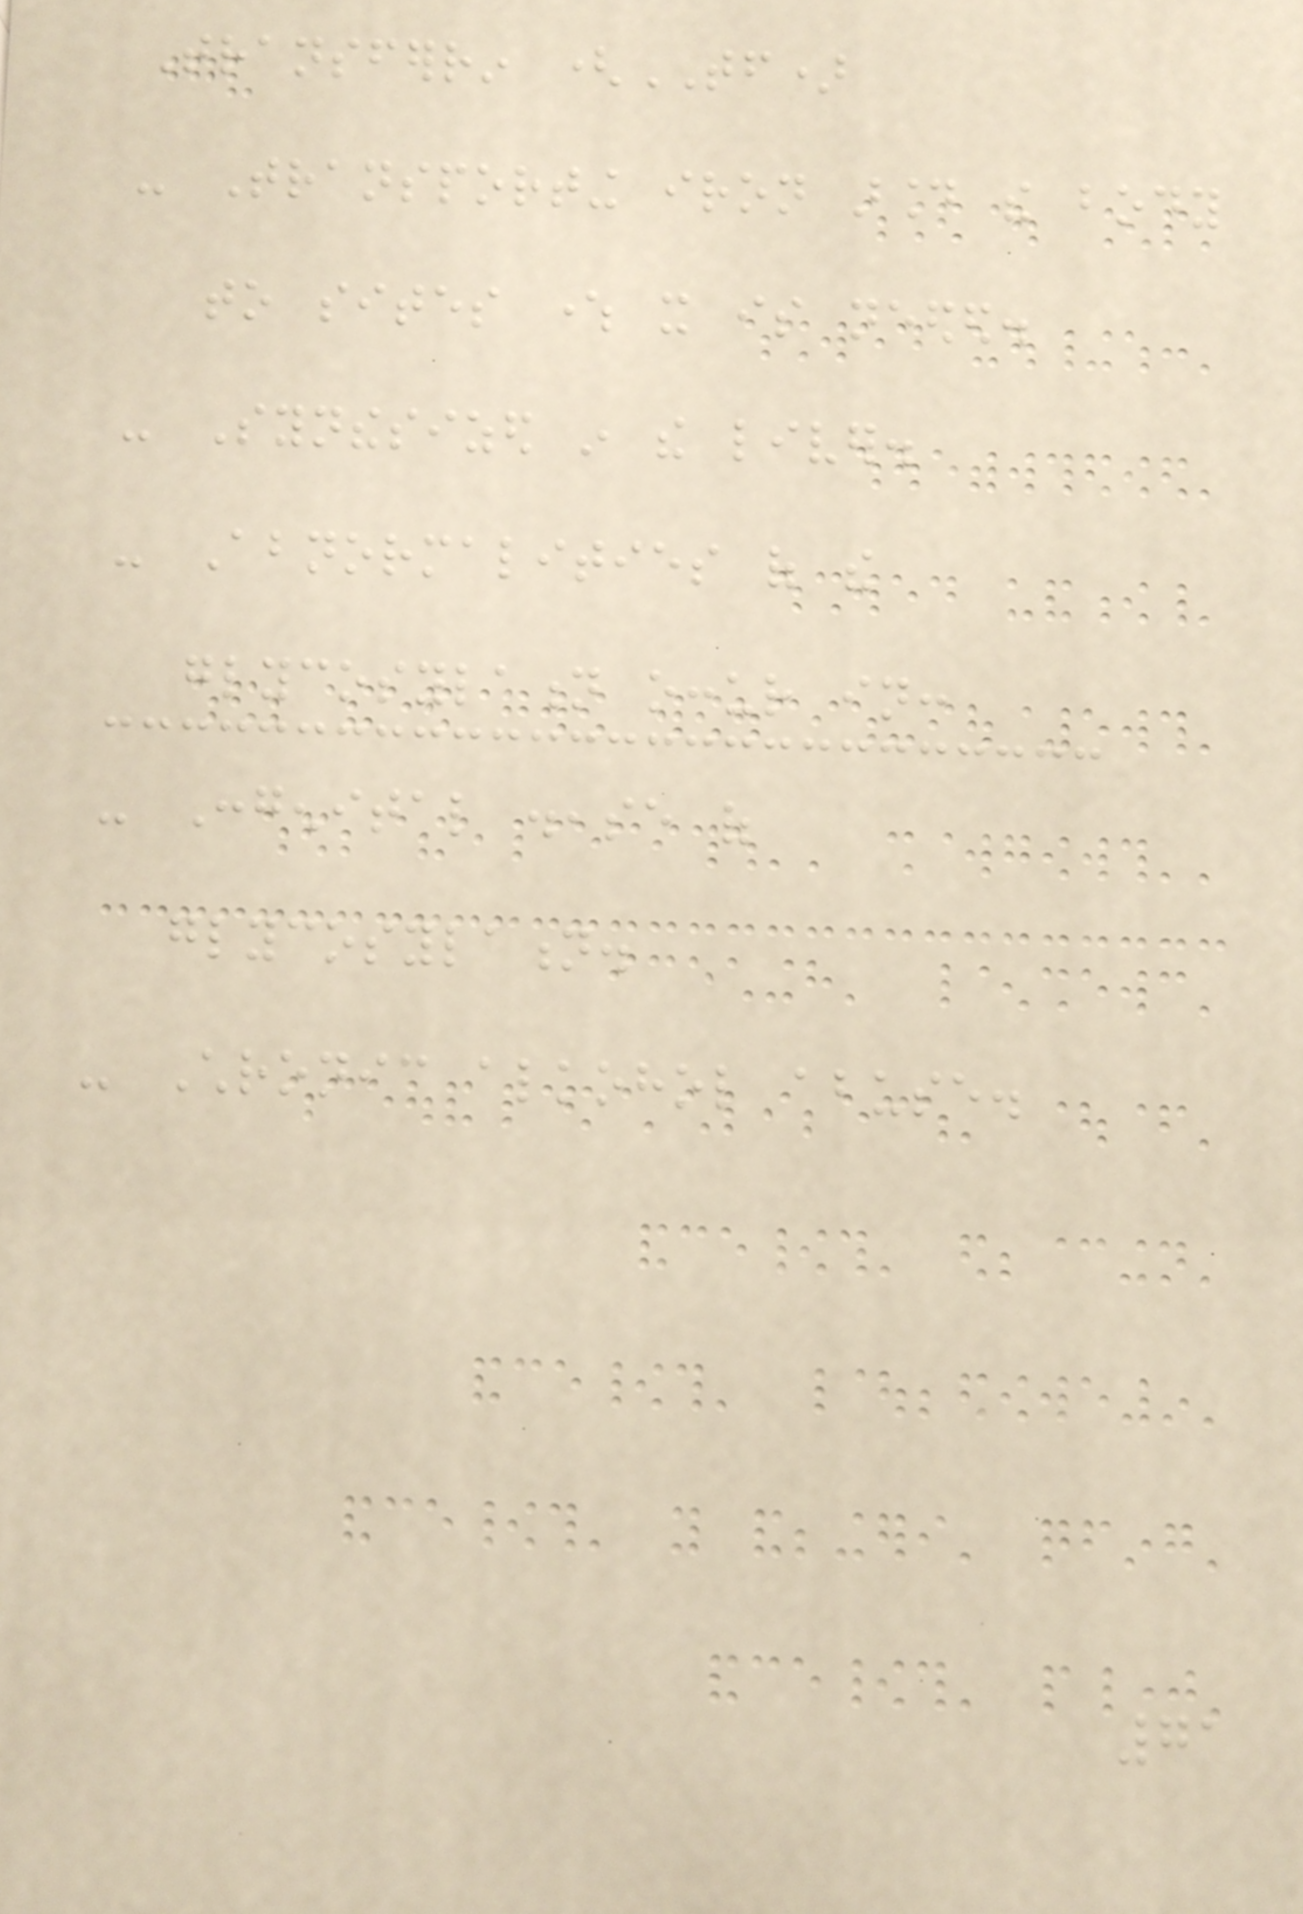Transferrin (TF)
- Transporting iron around the body
to sites where it is needed.
- Synthesized in the liver.
- Abnormalities of the
glycosylation occur in:
- Congenital disease of
glycosylation.
- Chronic alkohol abuse.
71
